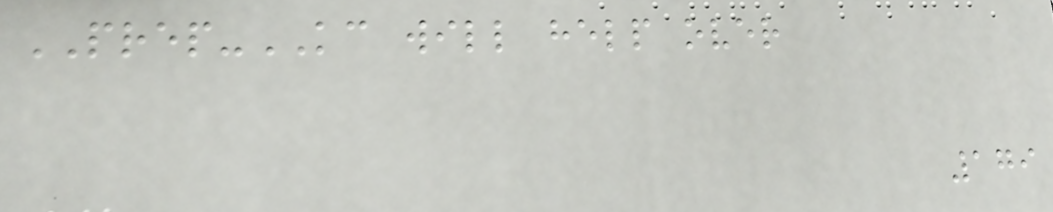PREP-KC will help over
179
